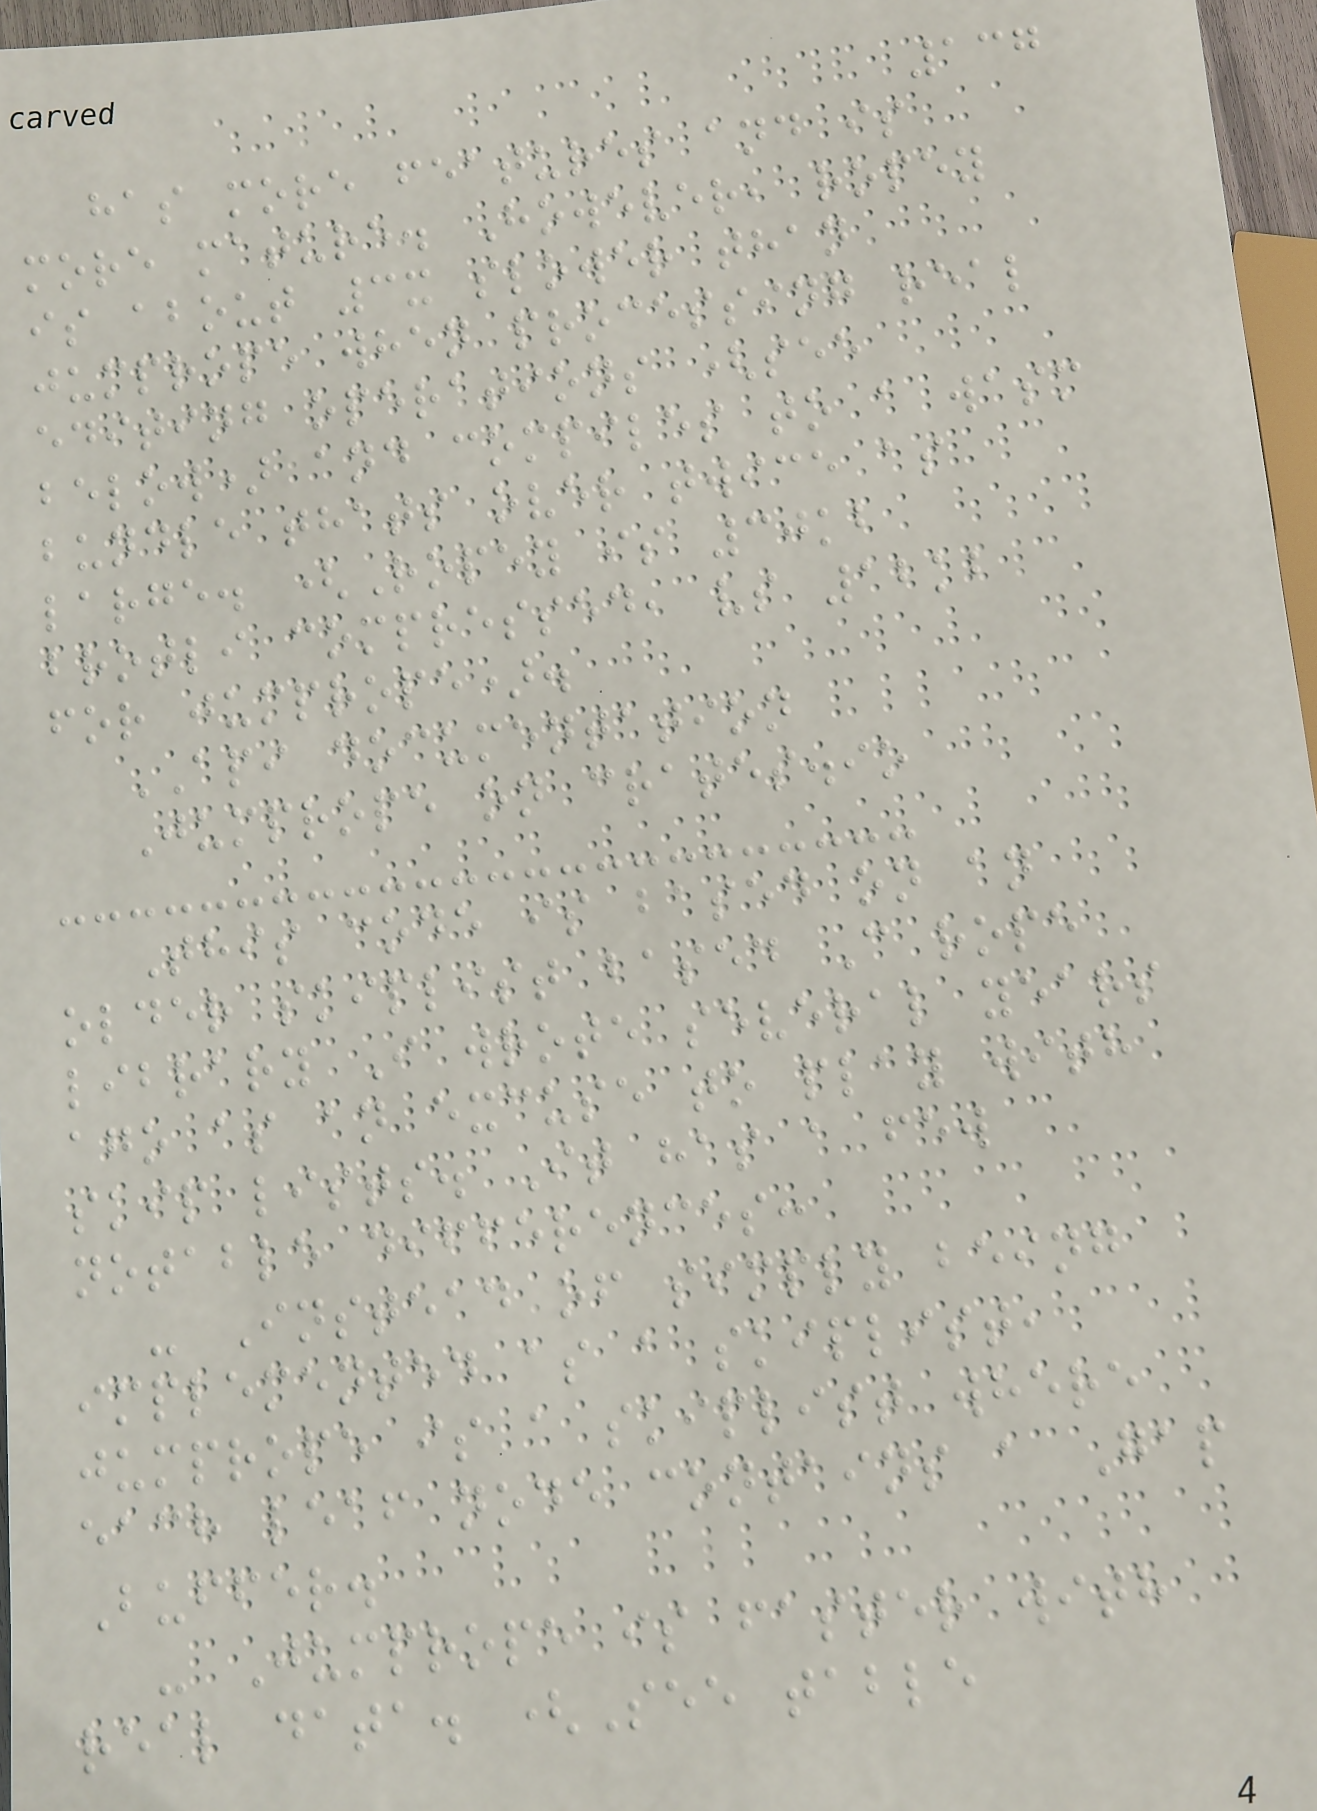137
has more features and is
more mature. However, ropey
is about 3x slower than
jumprope when processing real
editing operations (see
below) and compiles to a wasm
bundle thats over twice as
large. (Ropey is 30kb
brotli compressed, vs 12kb
for jumprope).
API documentation
Jumprope on crates.io
This code is based on an
older skiplist based C rope
library I wrote several years
ago as an excuse to play with
skip lists. It has a few
notable differences:
- Instead of simply being
implemented as a skiplist,
jumprope is a skiplist where
each leaf node contains a Gap
Buffer.
- Jumprope is faster with
real data. (See table
